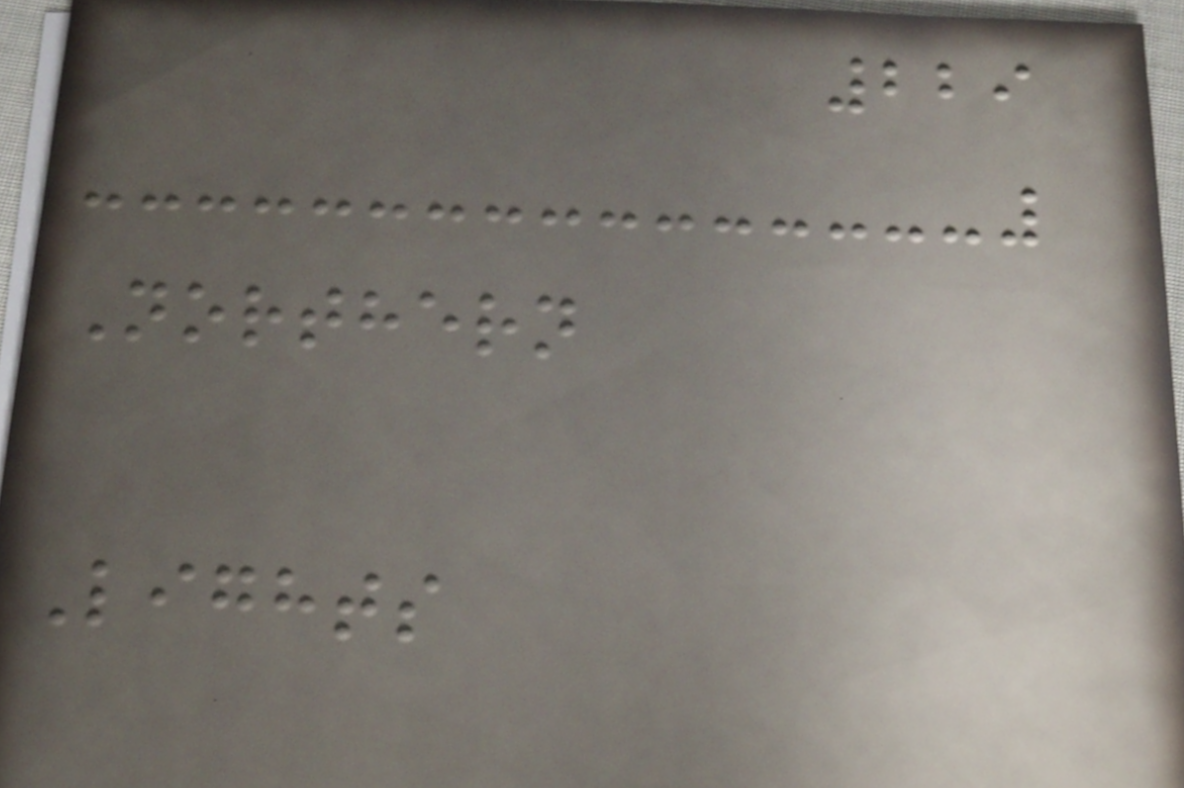229
Northern
Lights
